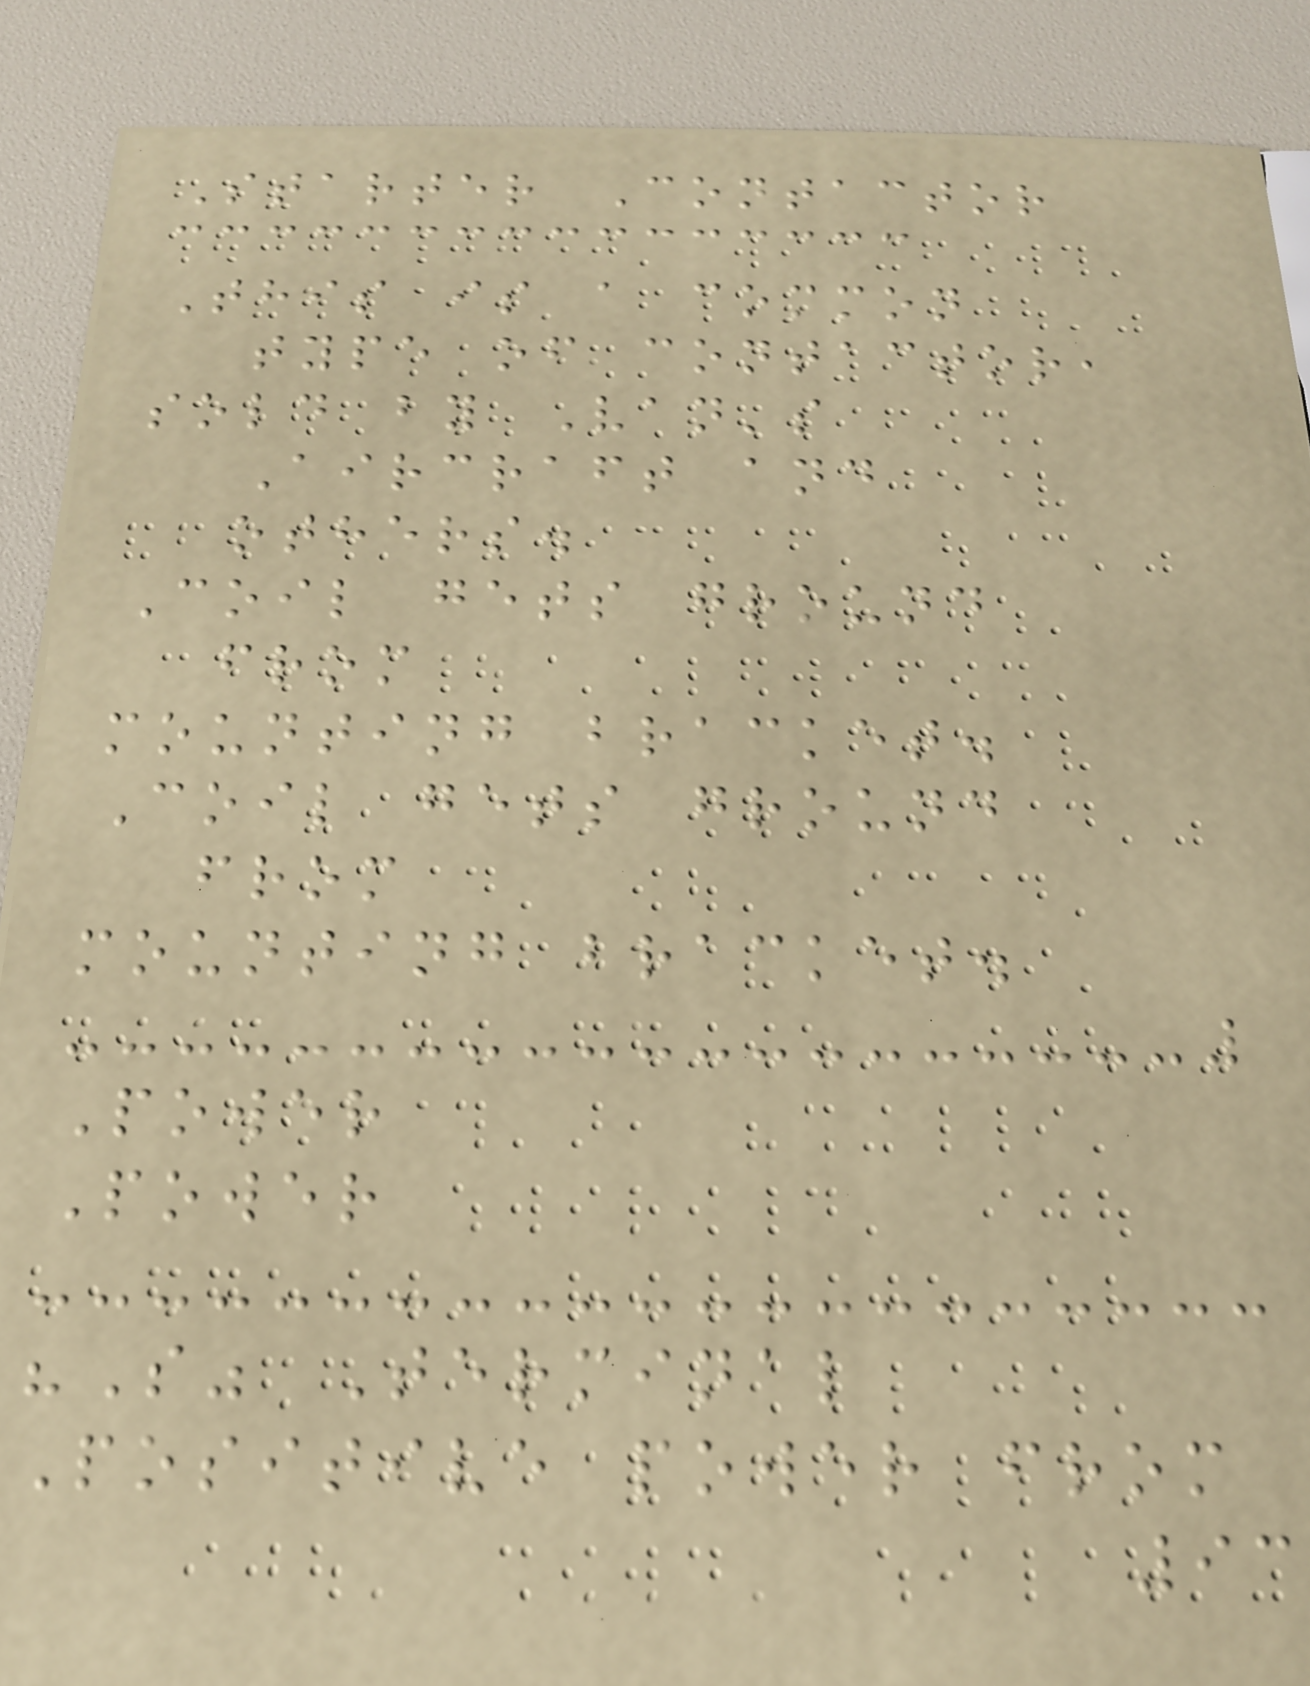Starter Contactor
This is a common
type of contactor,
sold by Van's
Aircraft and
others.
Coil gets ground
from
mounting bracket.
Coil gets ground
from
mounting bracket.
Power
Power
"S" Terminal
Positive power from
93
